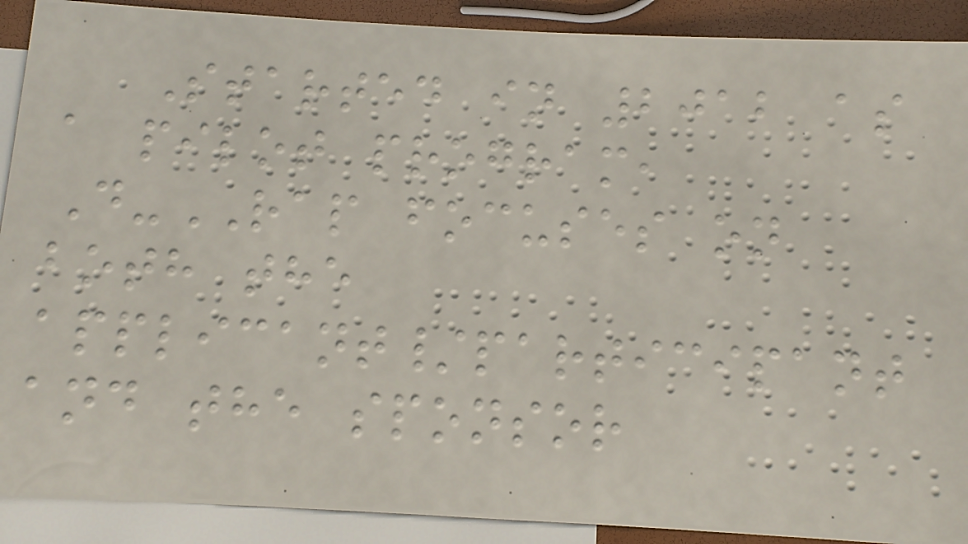Started in 2012 as
a pilot program,
D-RAP focuses on
both the
applicant/participant
and the sponsor
